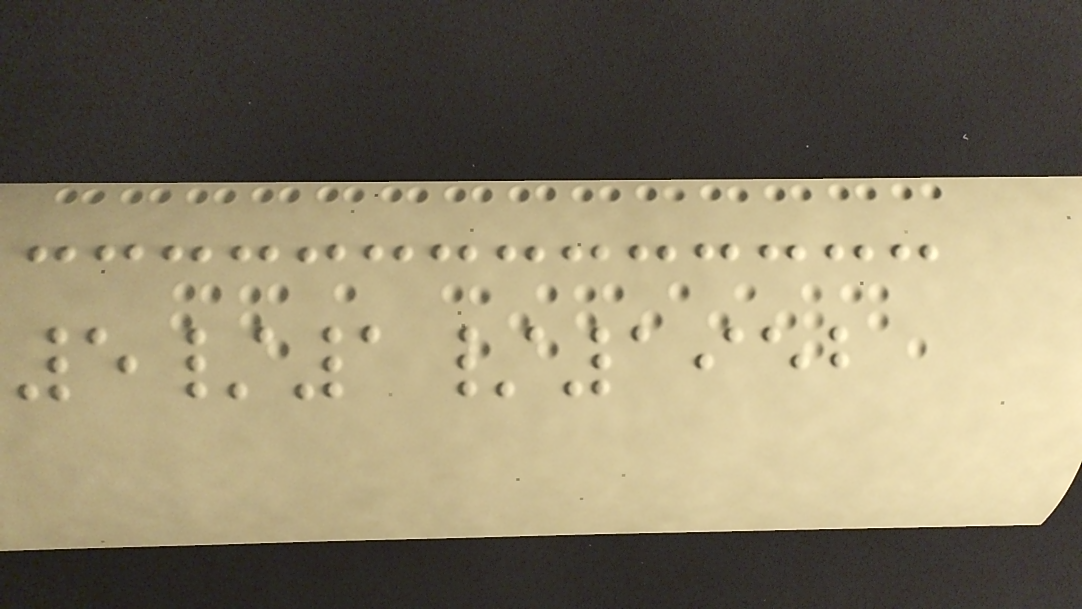5/1/1952
